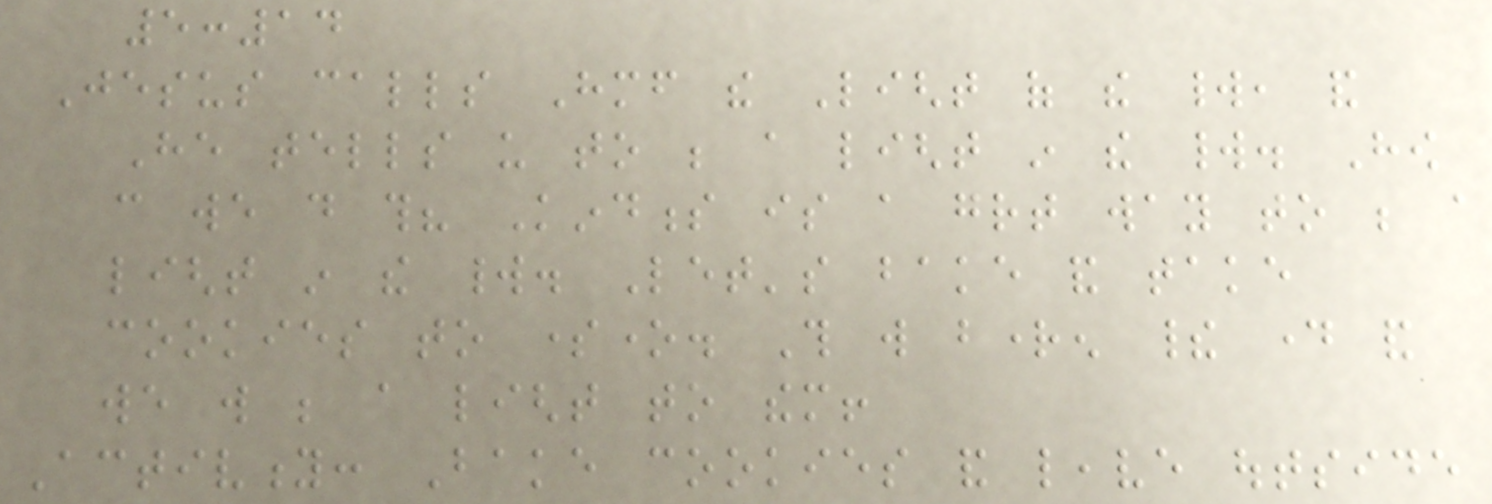5:14
Jesus calls Himself the Light of the world, and
He tells us to be a light in the world. How
can we do this? Kindness is a great way to be a
light in the world. Let's bake and take
cookies to someone. This will brighten their day and
we will be a light to them!
Activity: Bake cookies and leave outside
